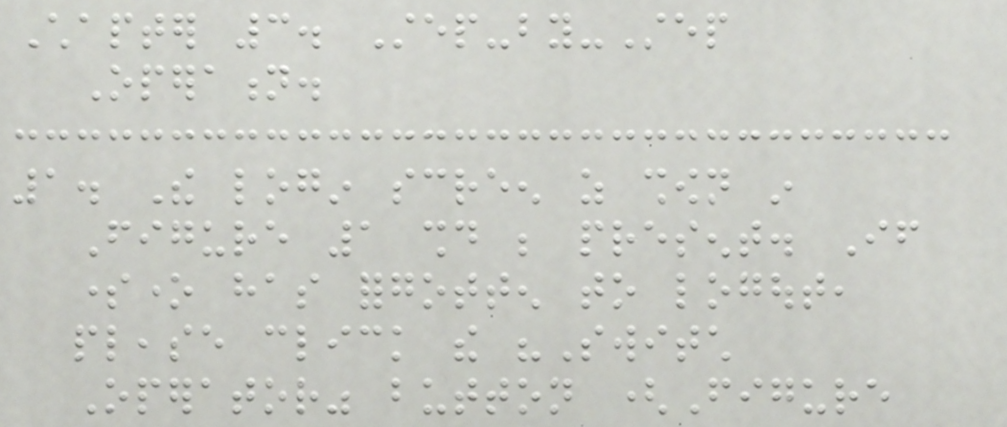Chapter 3. Step-by-Step
Operation.
1. The login screen as shown in
Figure 1 should be present. If
someone has forgotten to logout,
please click the "Switch
Operator" button (Figure
